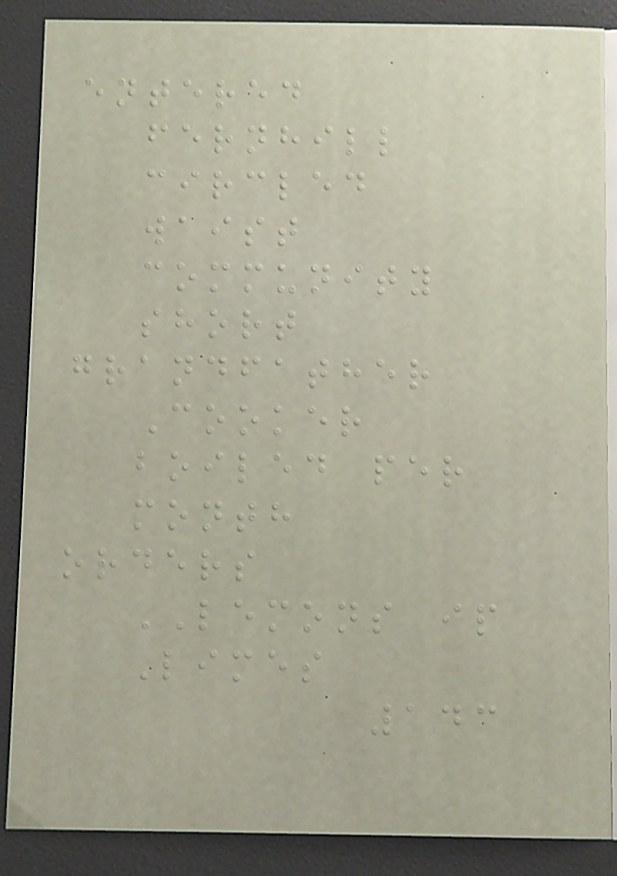entered
fernhill
circled
waist
community
short
grandfather
Cooker
boiled per
month
orders
LEMONS ip
Limes
143
